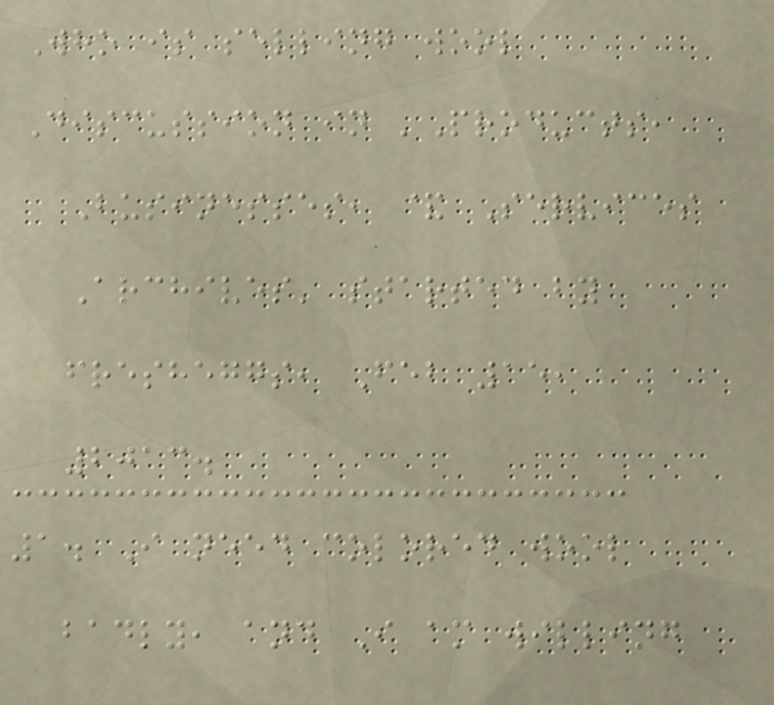Who is selling wool
Discussion in 'Products,
Businesses, & Services
Archives' started by
fresheggs, Feb 15,
2013.
1. I need colored wool
badly, and I am willing
